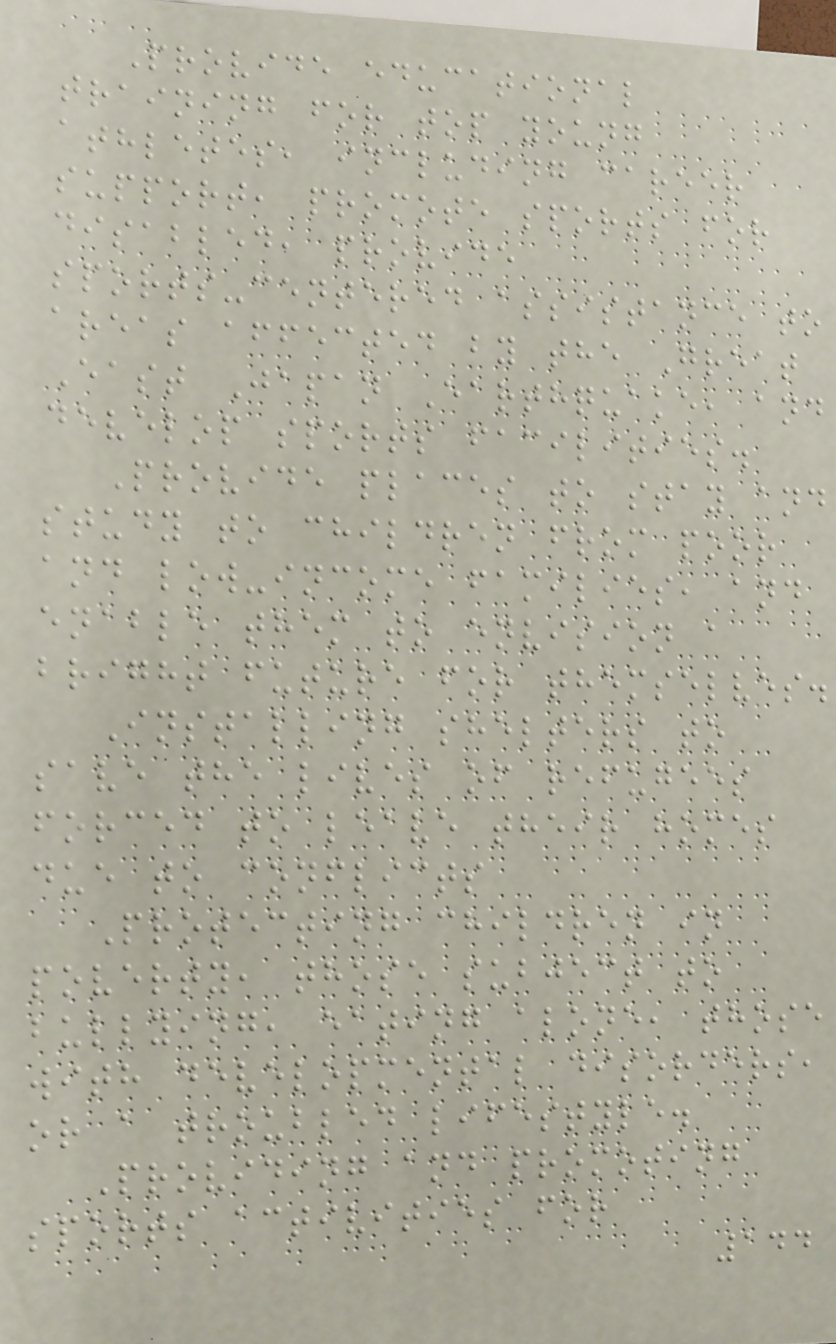Provide educational
training for top young
athletes, including career
support, promote sports for
disabled, provide
sports-centered assistance to
areas affected by the Great
East Japan Earthquake, and
develop sports facilities.
Provide places to stay and
study to children from poor
and low-income families, and
enable them to envision a
bright future for themselves.
Installing shelters to
save the lives of refugees
forced to leave their homes
due to conflicts
Protecting children in
poverty, those subject to
bullying, eating alone, those
with developmental disorders,
or a troubled lifestyle.
Providing and promoting
sports activities for
144
